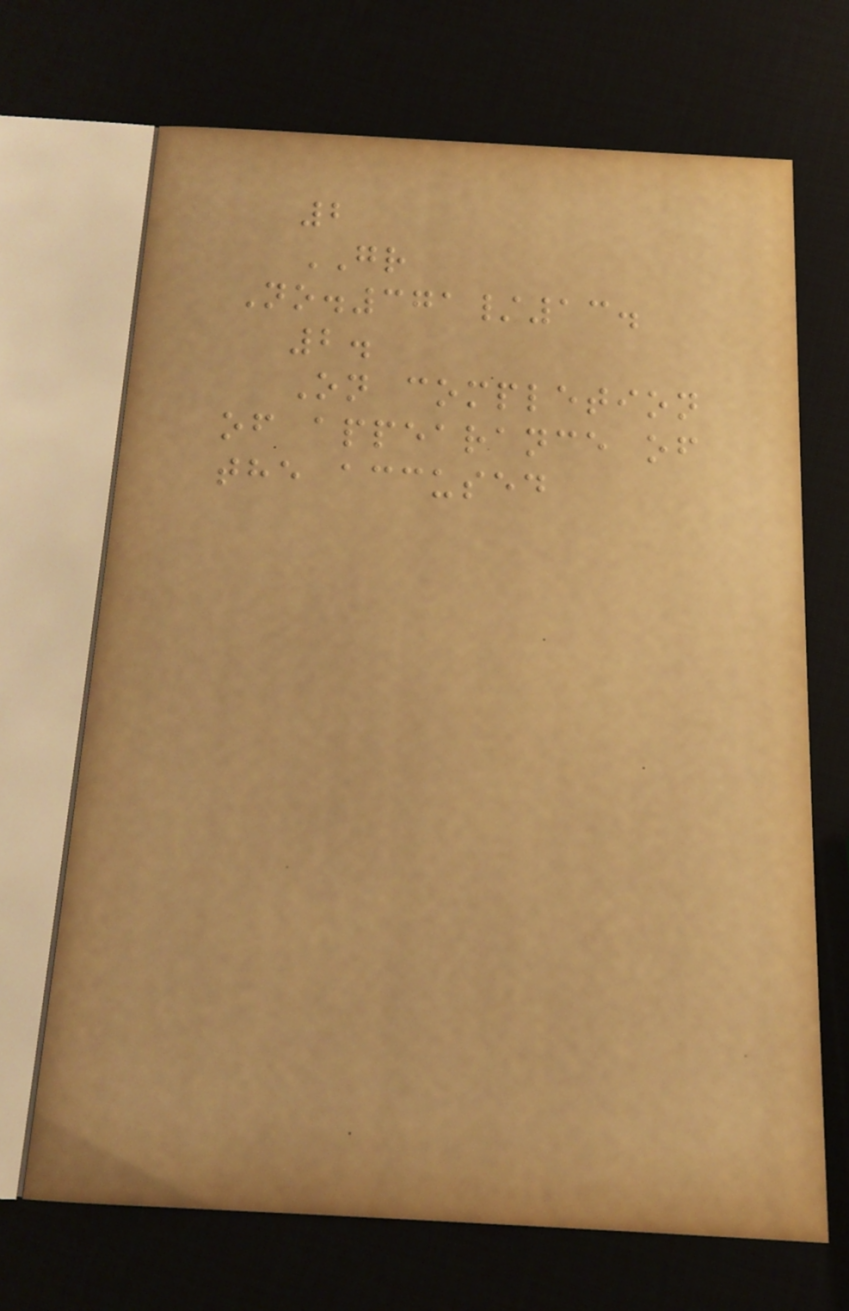2
GR
No.371/13.
2.
On completion
of appearance of
the accused
